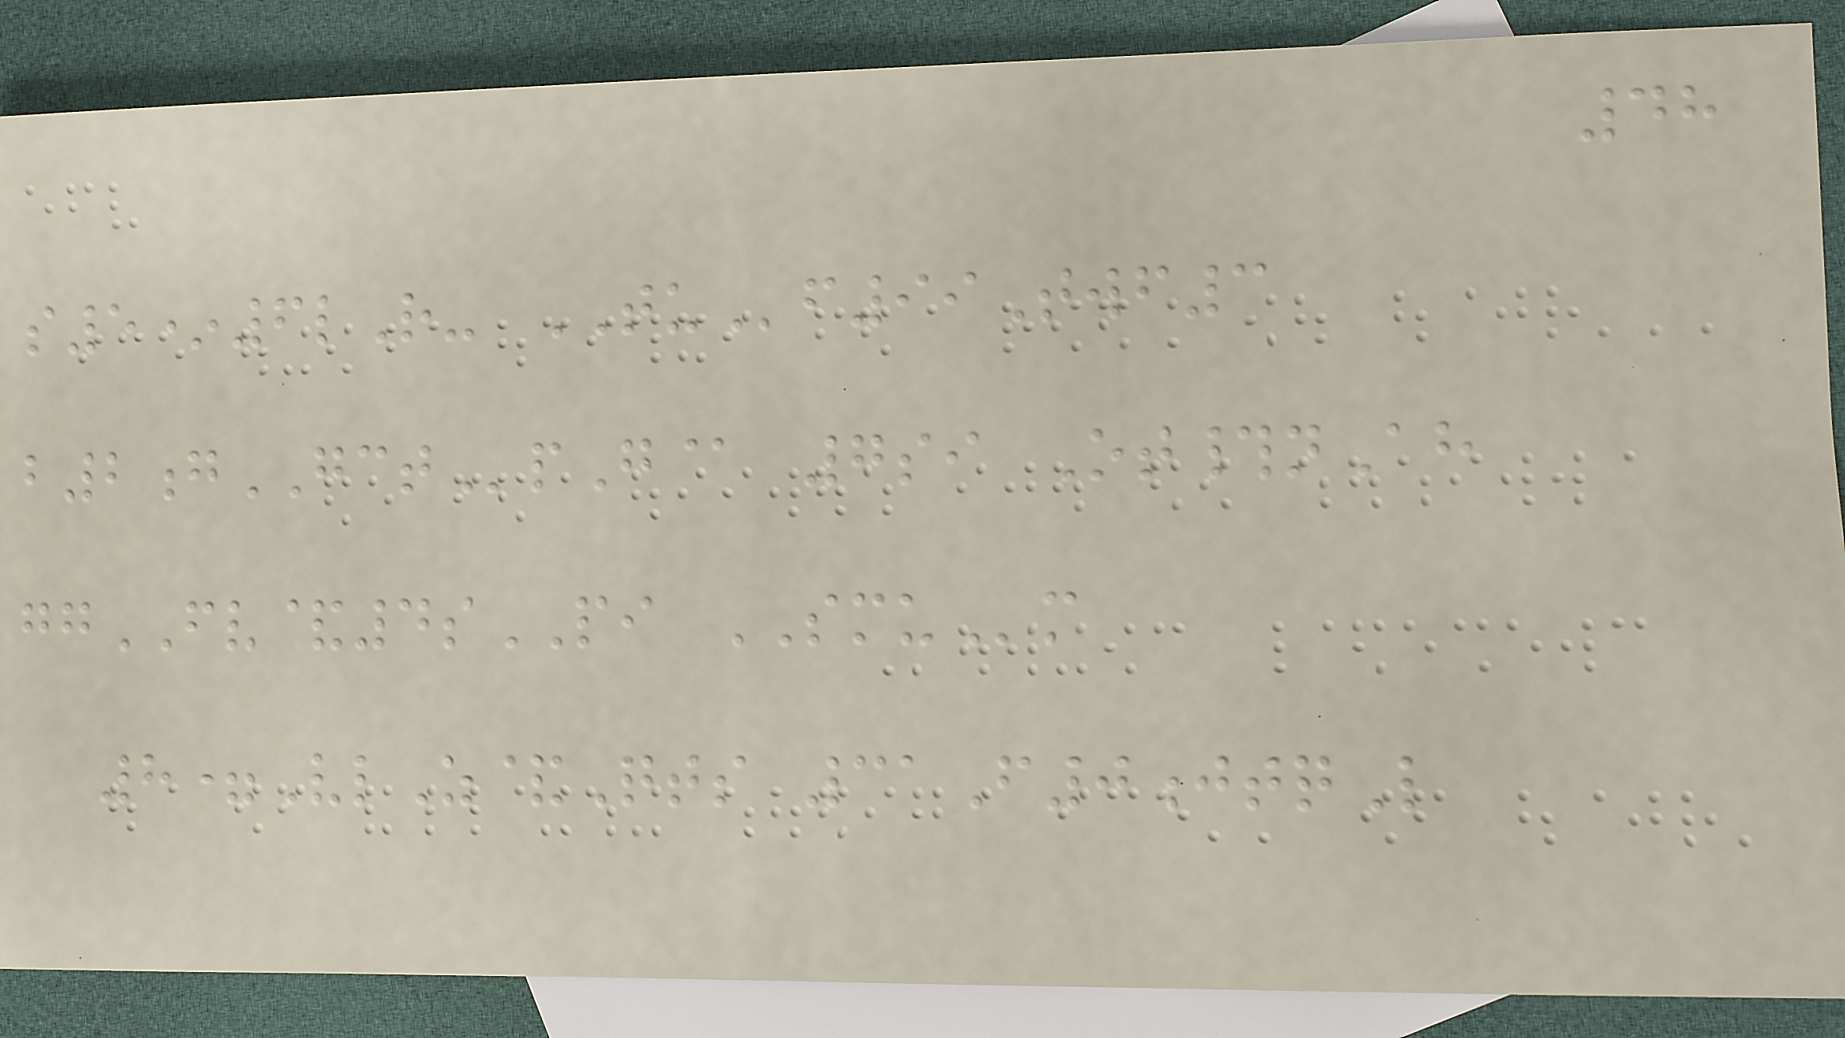48
s5*6lR- TUf99Twf3
b2gGCTpG@ 7si Ot#nAh
ggFV&4sPI SMUm
8=VlZ&Qts 31F0jtqL
